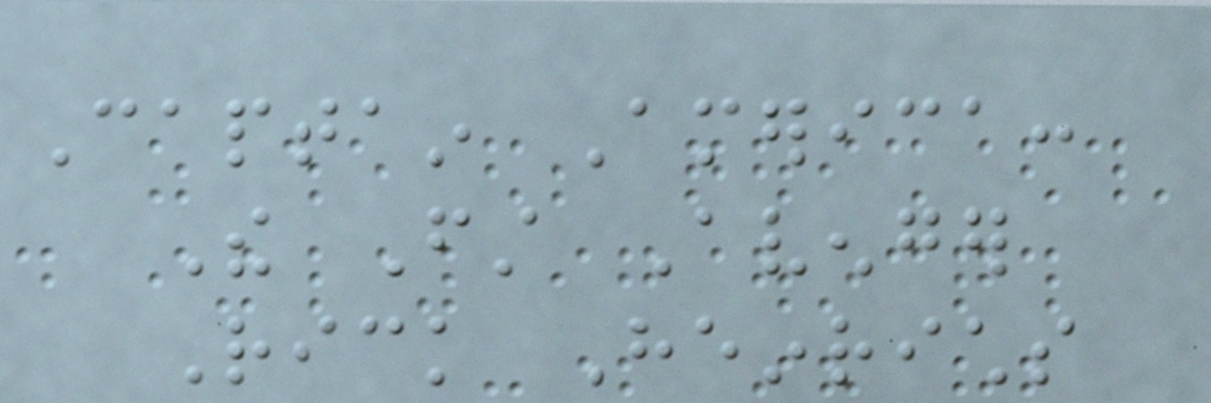Captain America:
The First Avenger
Rick Heinrichs
